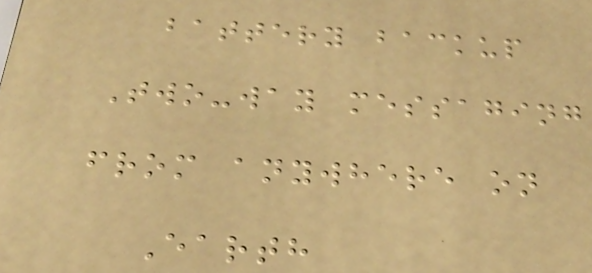battery backup
Two-way messaging
from anywhere on
Earth
